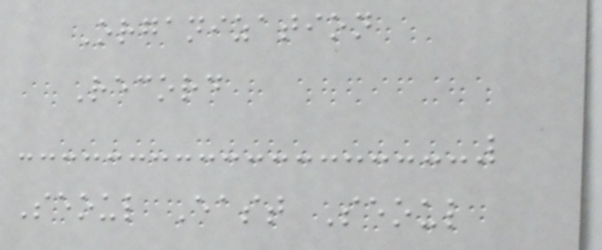Organization
Record
Seoul East Seoul
